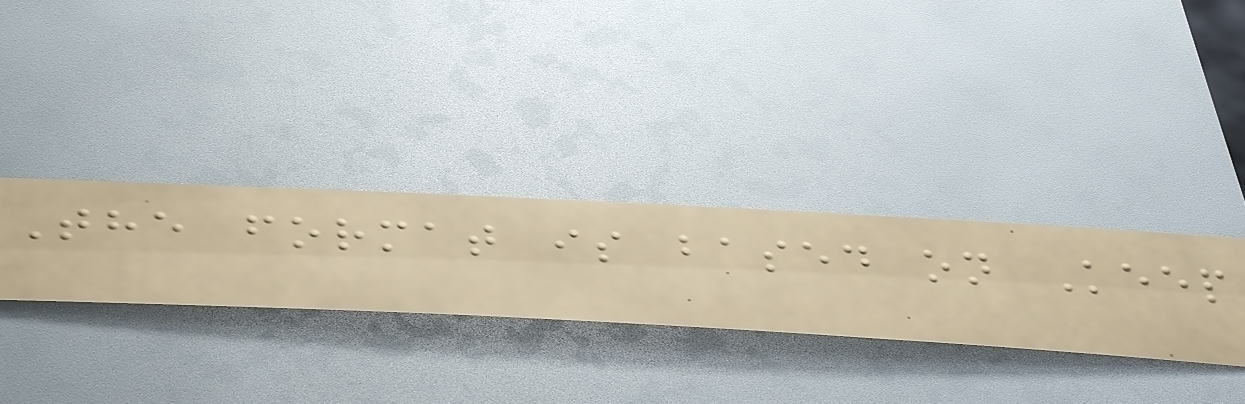The format is based on Keep
